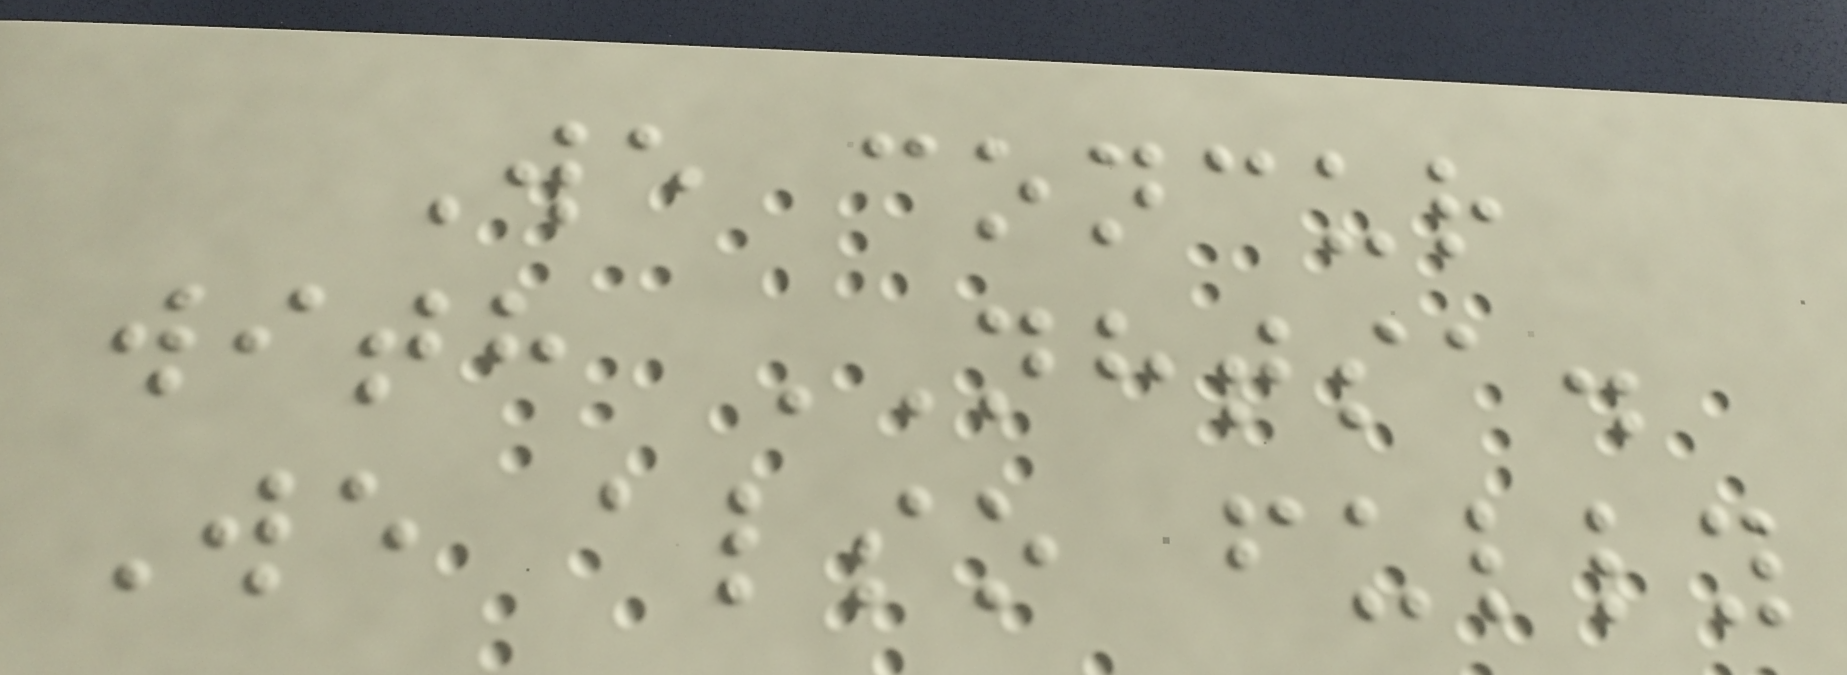We concur
with NHTSA.
We also fully
